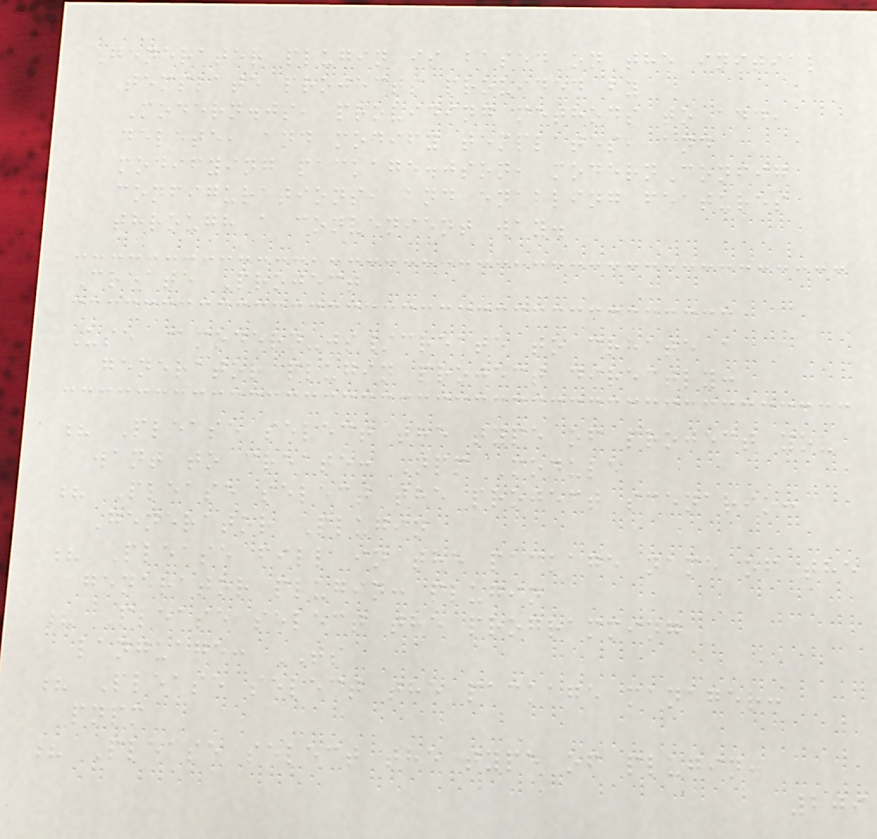Generator plugin is based on the initial
template projects provided by
Modern.js, providing methods to add,
delete, and modify templates, and
modifying package.json, modernConfig
configurations, and enabling features
through a convenient way.
Create Project
Use @modern-js/create to create a
generator plugin project directly:
? Please select the type of project you
want to create: Npm Module
? Please select the project scenario:
Generator Plugin
? Please fill in the package name of the
generator plugin: plugin
? Please select the programming
language: TS
? Please select the package manager:
pnpm
? Please select the type of plugin:
209
